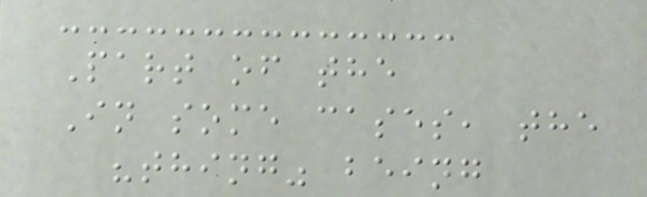Part of the
In some cases, the
"thing" being
